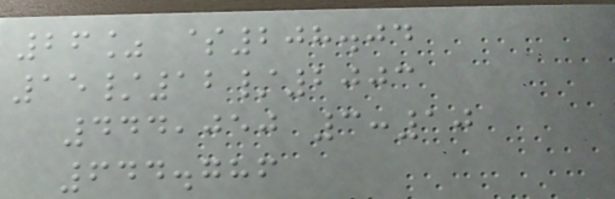26% $208.04
15/12/2003
444,050 3:10
644.786
